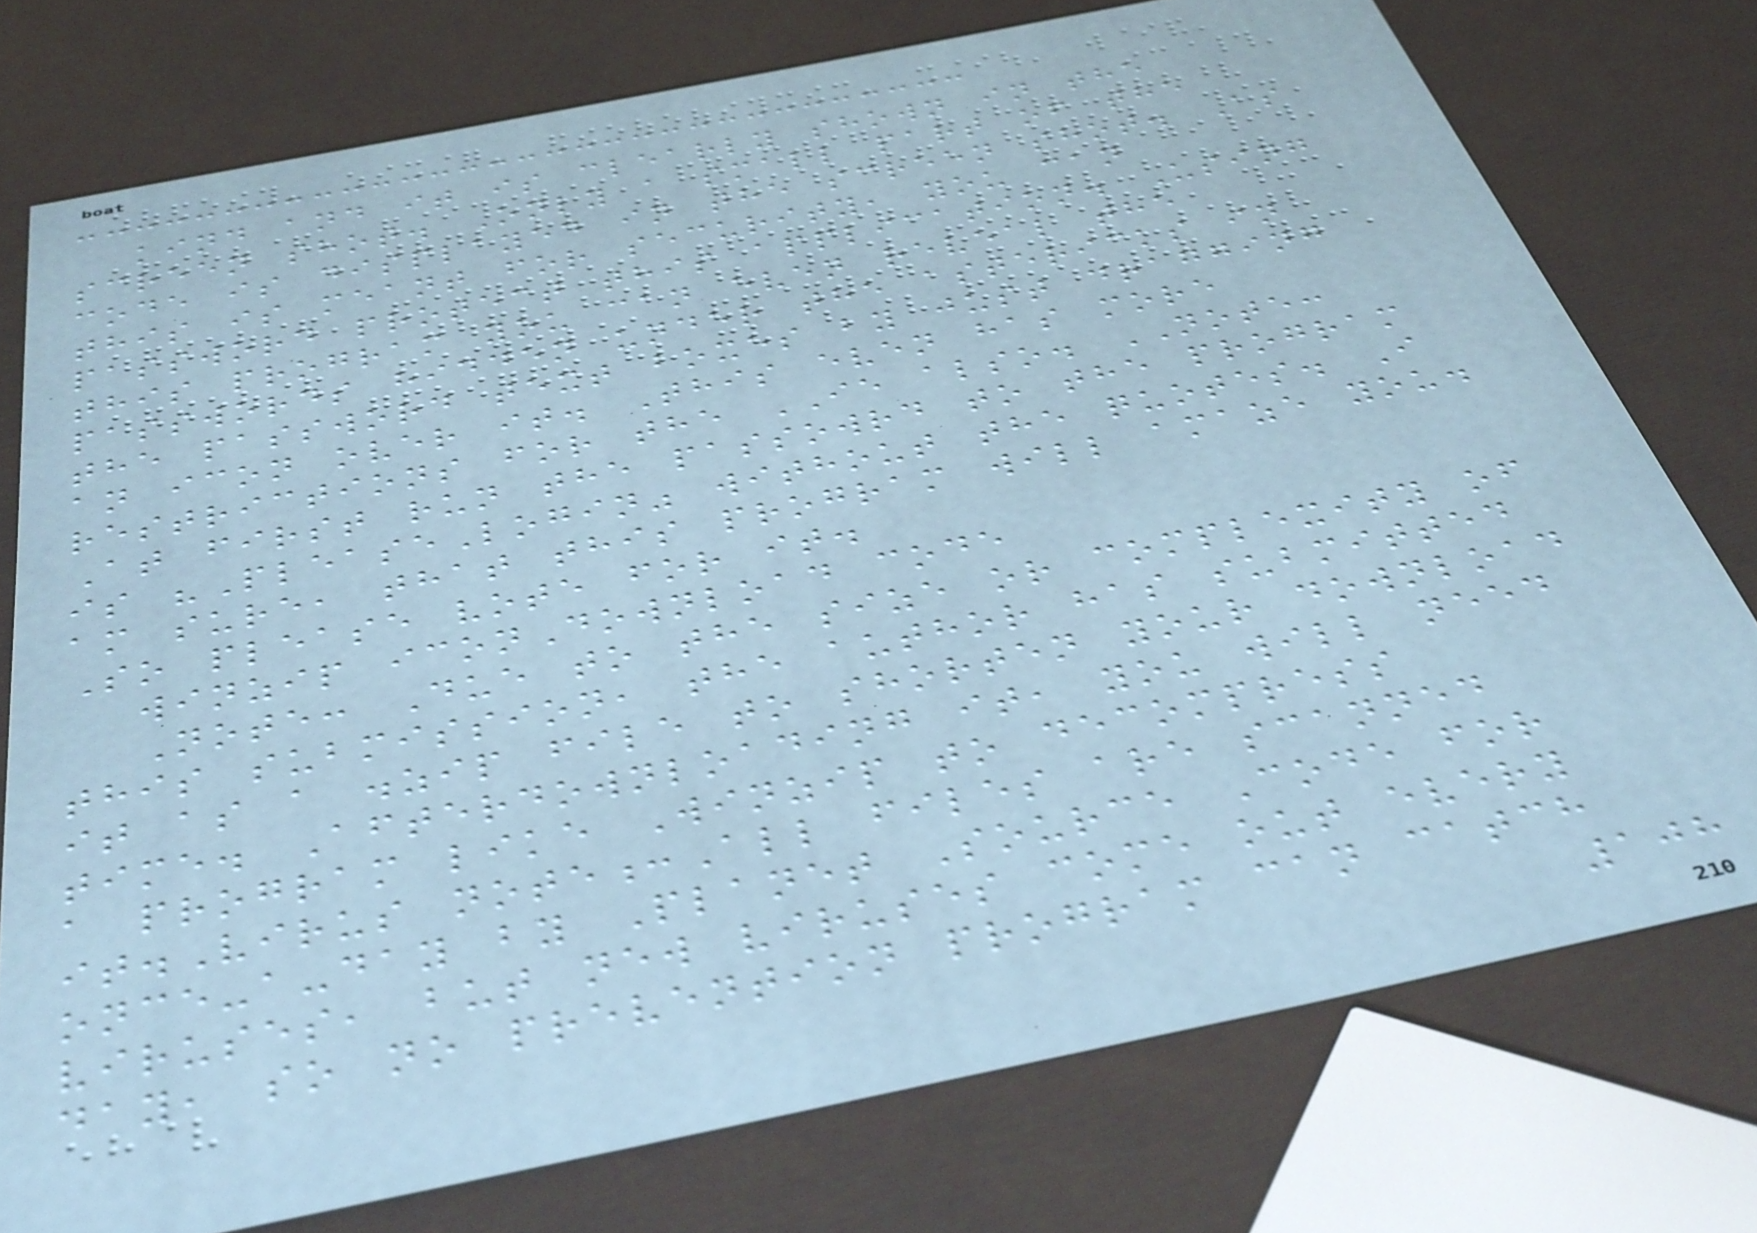kind and it is clearly shown in the
screen shot. Only a small part of the
code is displayed in the screen shot. As
this is meant for security, you can
password protect this application. Using
this program you can even reveal the
passwords hidden under the astericks in
the password text boxes by just dragging
an icon over it. This even has more
restrictions for the IE also. NOTE:
At first run the passowrd to the program
is "PleaseLogin" without the quotes. I
am sure, that this program will amaze you.
So please vote for it.
winzip iconDownload code
Note: Due to the size or complexity of
this submission, the author has submitted
it as a .zip file to shorten your download
time. Afterdownloading it, you will need
a program like Winzip to decompress
it.Virus note:All files are scanned
once-a-day by Planet Source Code for
viruses, but new viruses come out every
day, so no prevention program can catch
108
